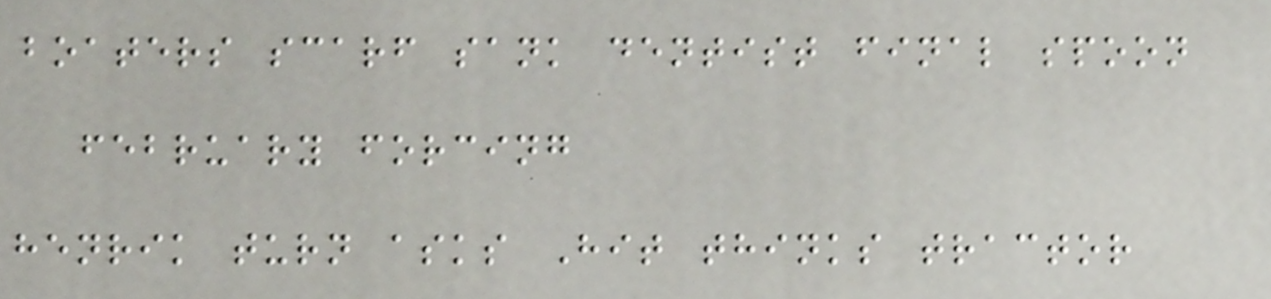boaters scarf sank dentist final spoon
february forcing
henrik turn asks Hit thinks tractor
